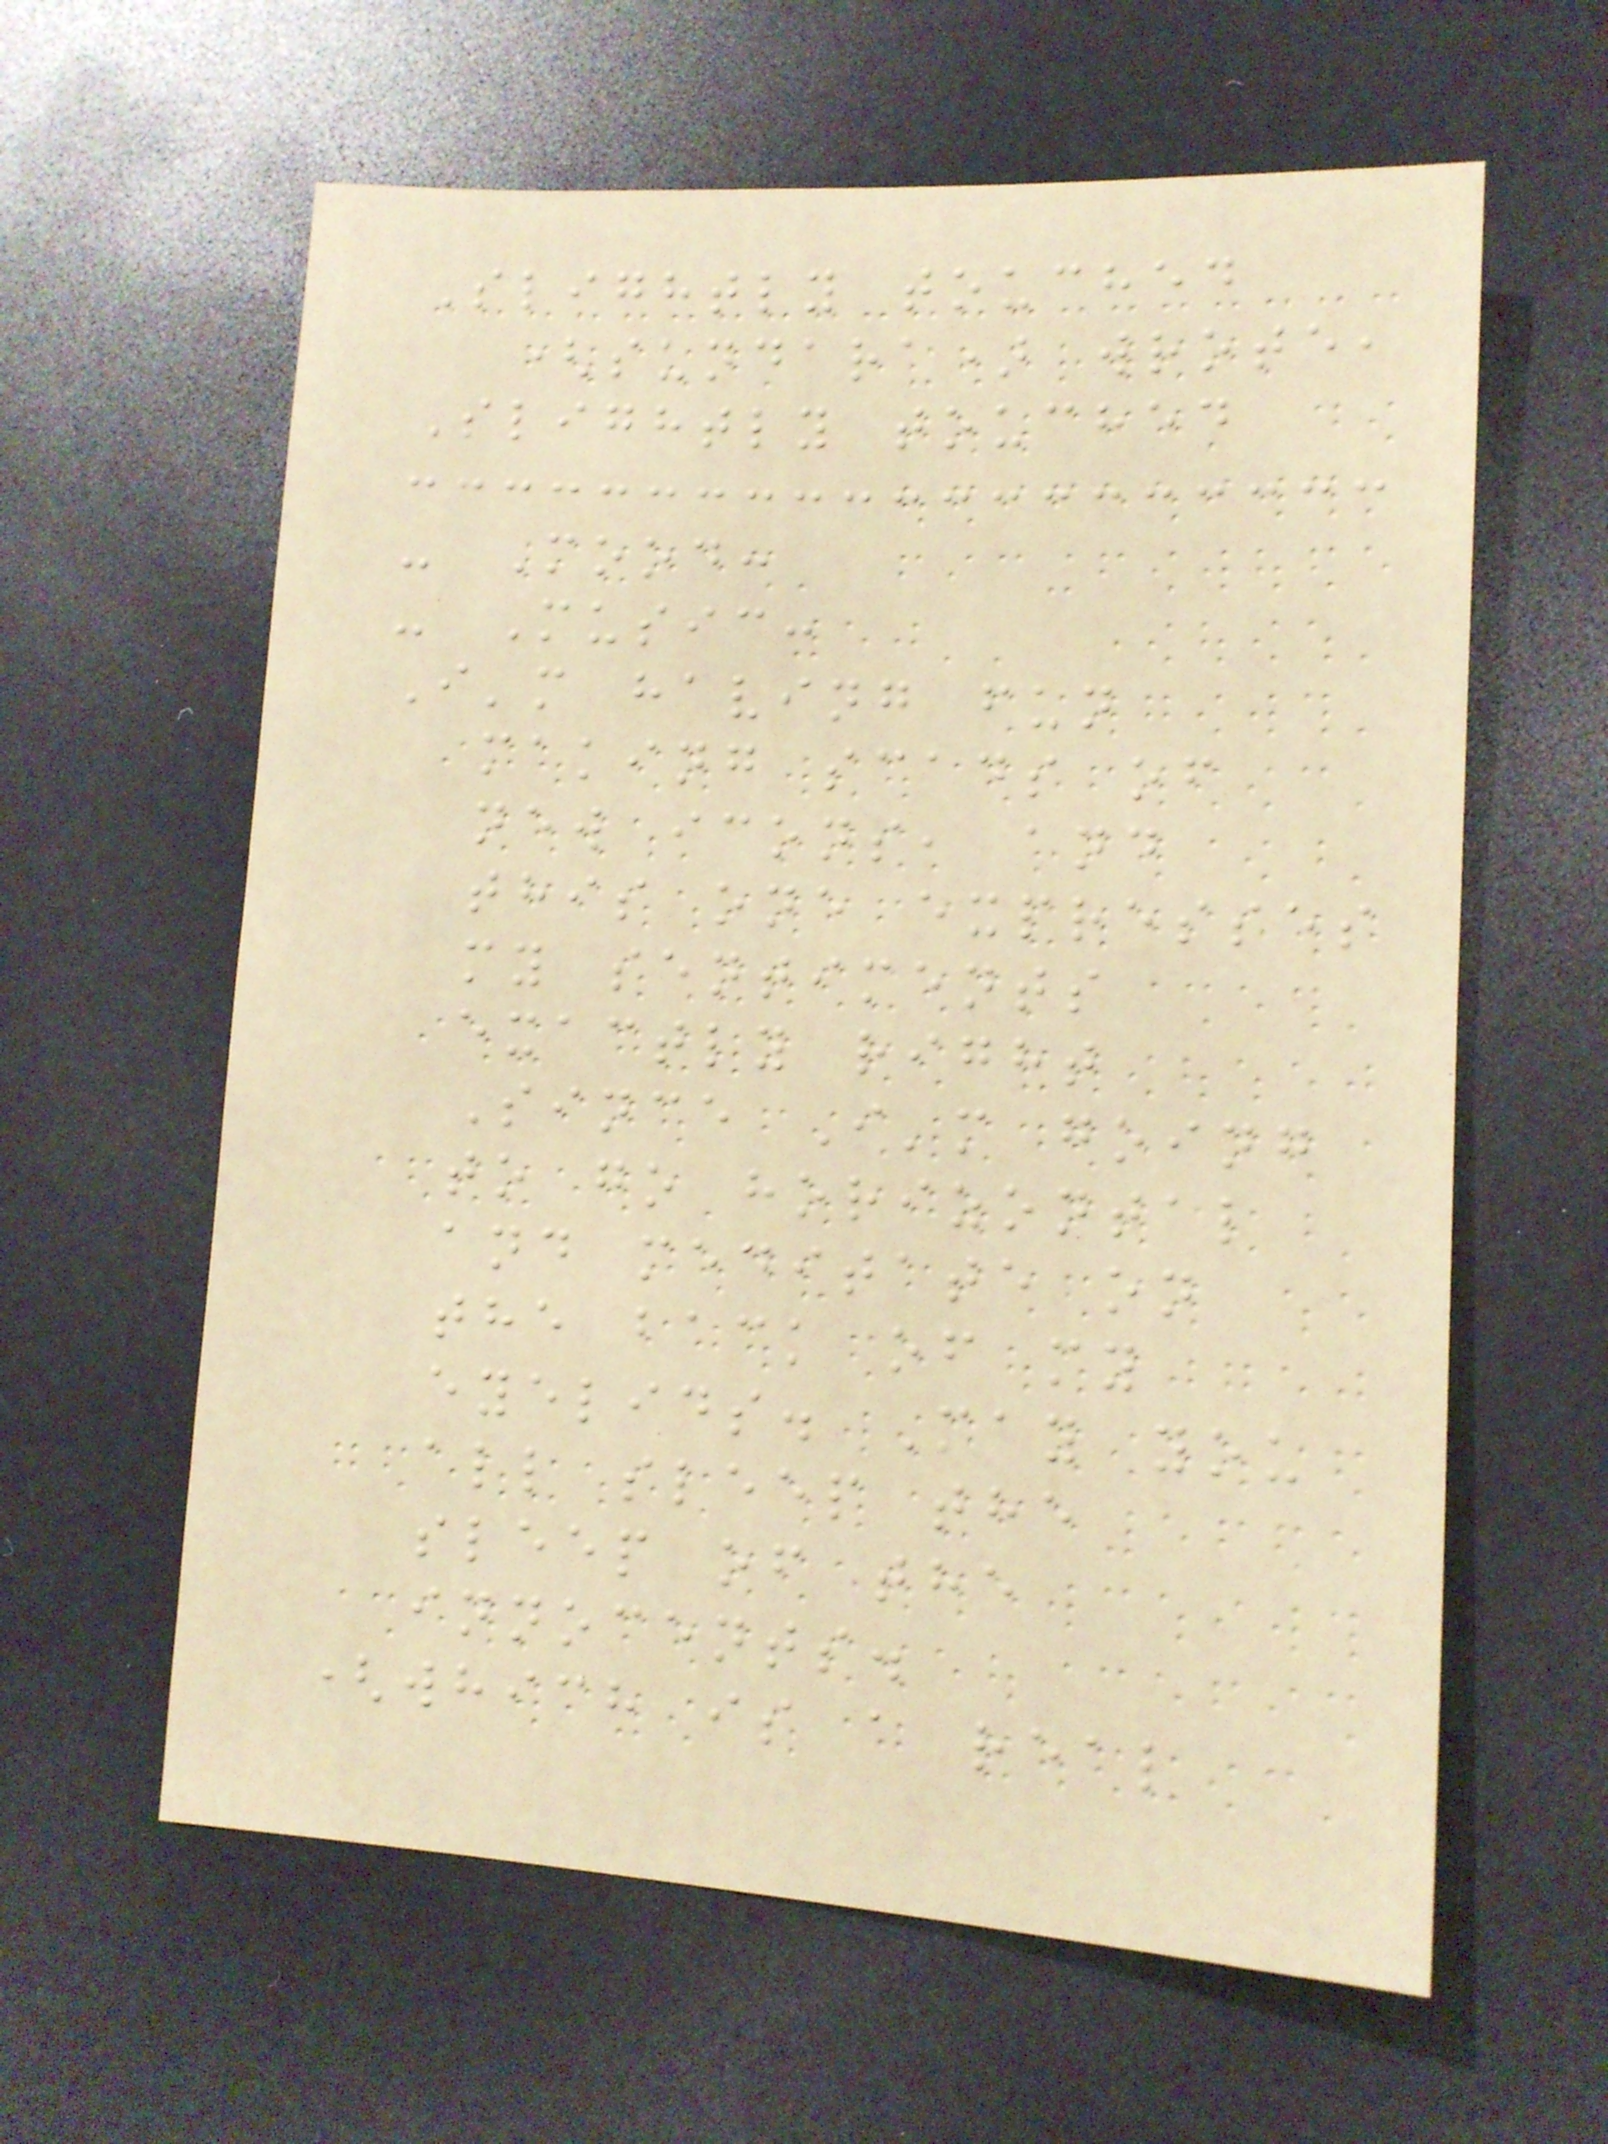Slightly touched
(sundara) wrote,
Slightly touched
- Mood:
- Music:
I'm having fun
making scads of
new icons, and
this one expresses
my sentiments
exactly right
Since I'm going
to go horizontal
and meditate on
the back of my
eyelids. May you
all sleep the
sleep of the
innocents.
(which is a real
